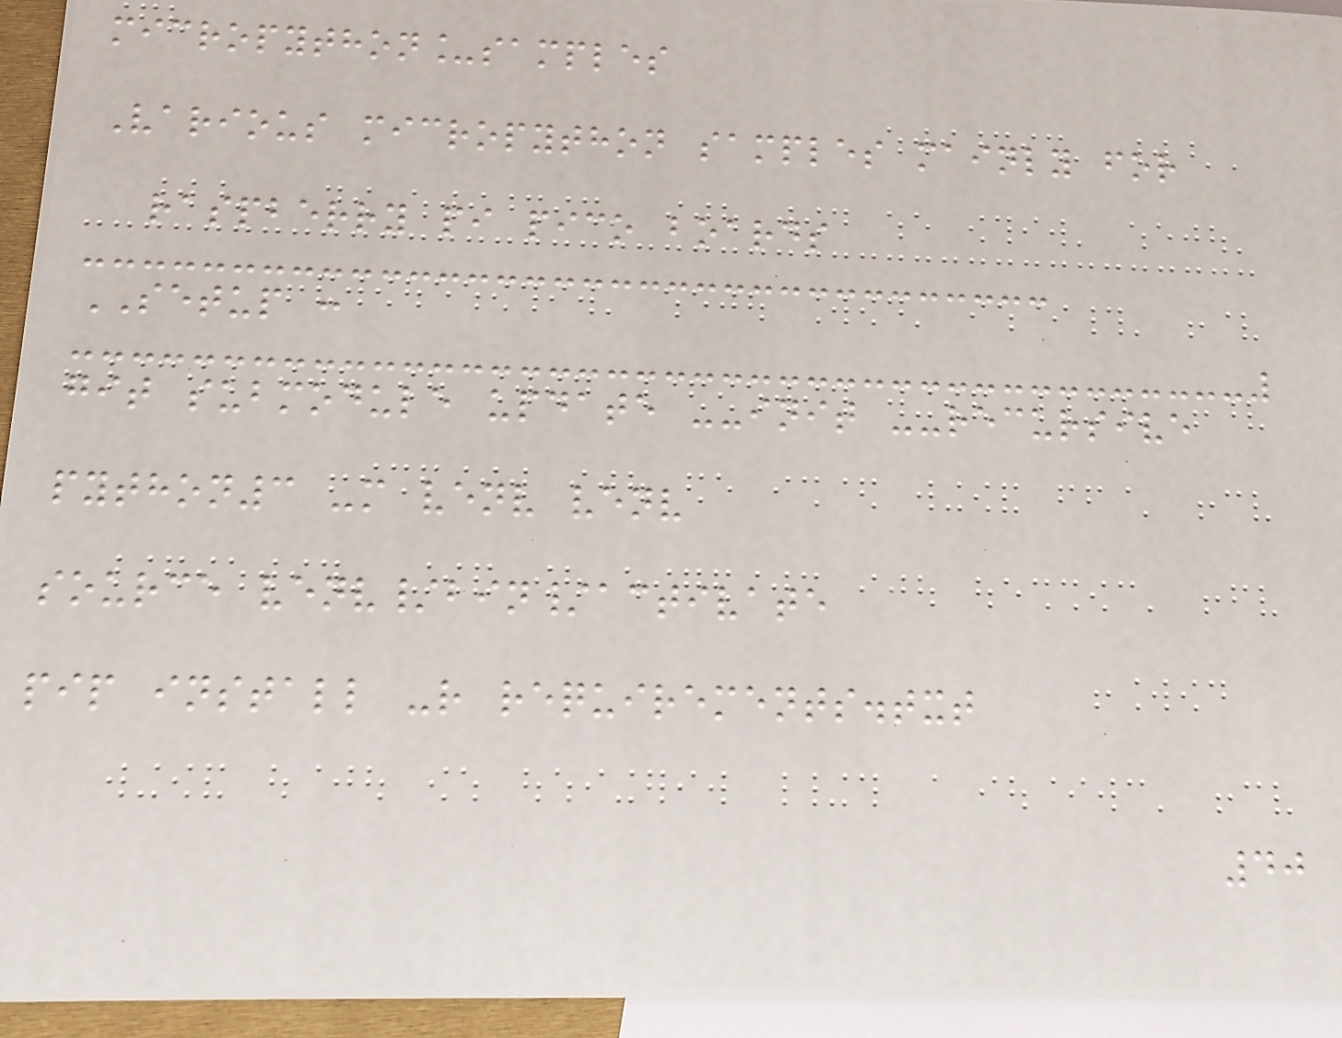micropython_samples
Various micropython samples mainly for
raspberry pi pico boards
SETUP :
git submodule update --init --recursive
python3 -m venv venv
source venv/bin/activate
pip install -r requirements.txt
40
